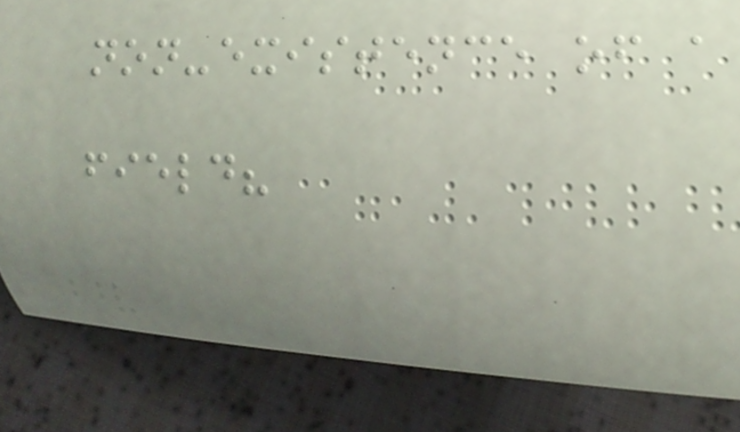non-existence of a
field?
